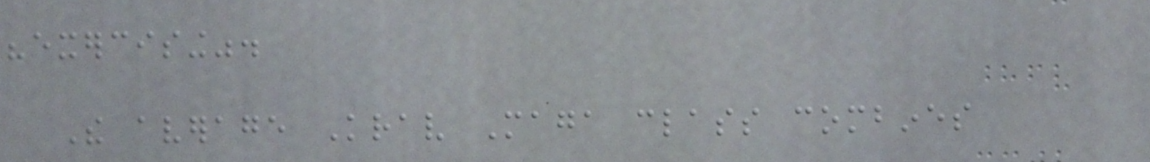"exercising".
The average Krav Maga class combines
